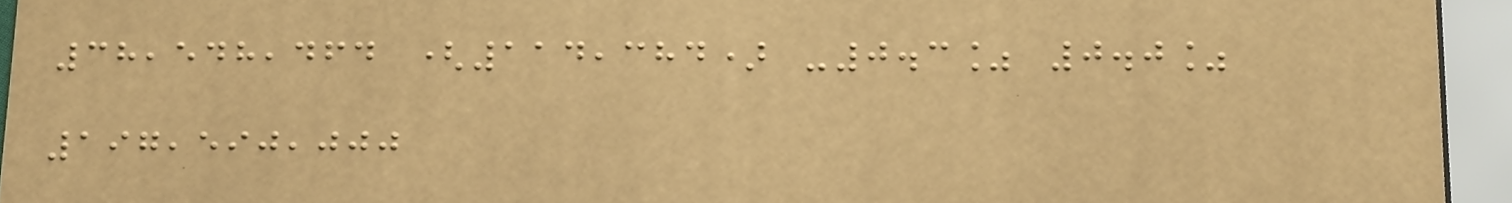38,548,464 (114,384) -0.3% 0.0%
197,590,000
